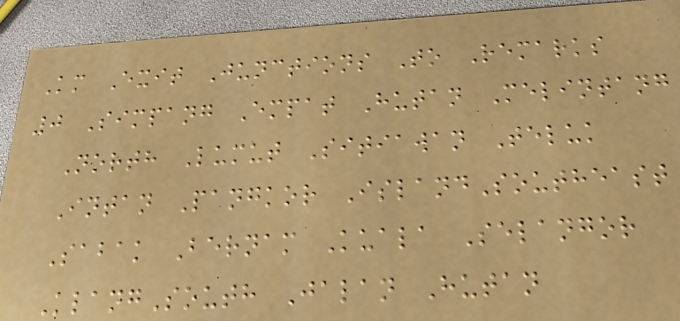Km Exit Junctions To Remarks
0 Simpang Empat Hutan Melintang
North Lumut Sitiawan Teluk
Intan Pangkor IslandSoutheast
Sabak Bernam Kuala Selangor
KlangSouth Jalan Hutan
